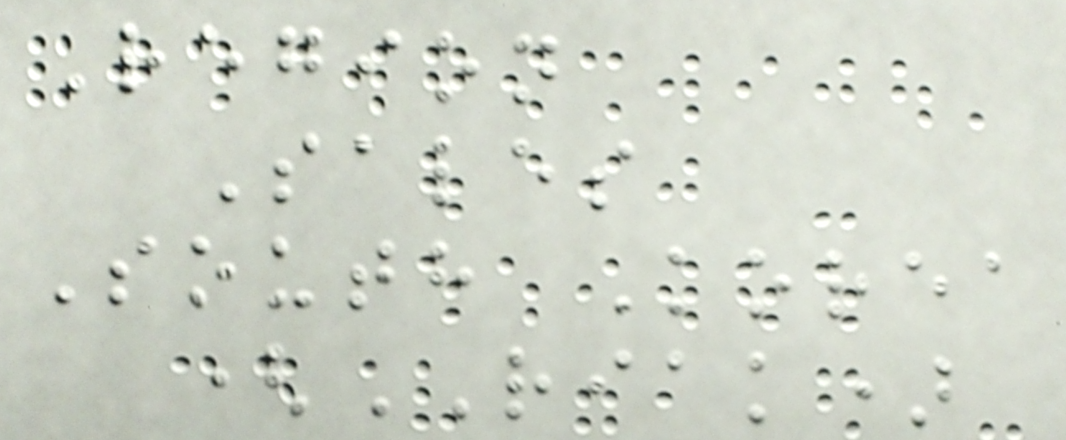Region
Sales
South Korea
(RIAK)
